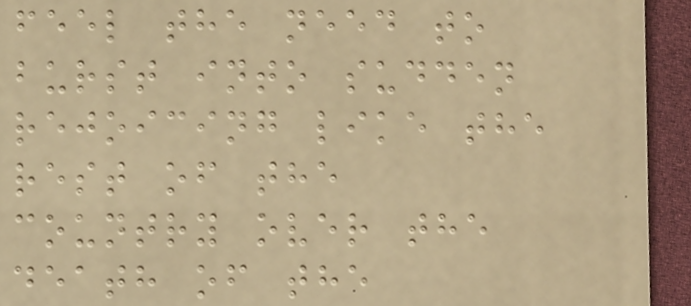feel the need to
burst into sudden
rejoicing like the
rest of the
country over the
death of the
